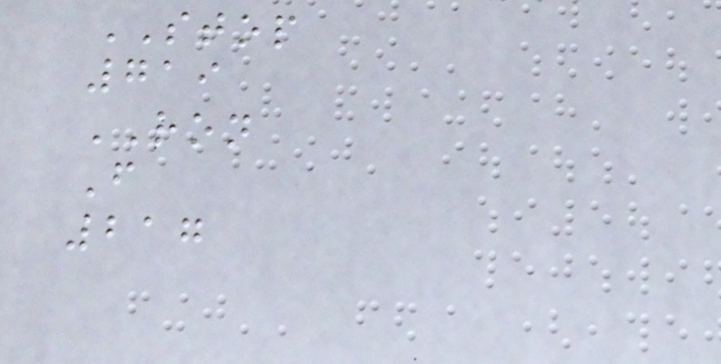STOP
719
RON
F
217
